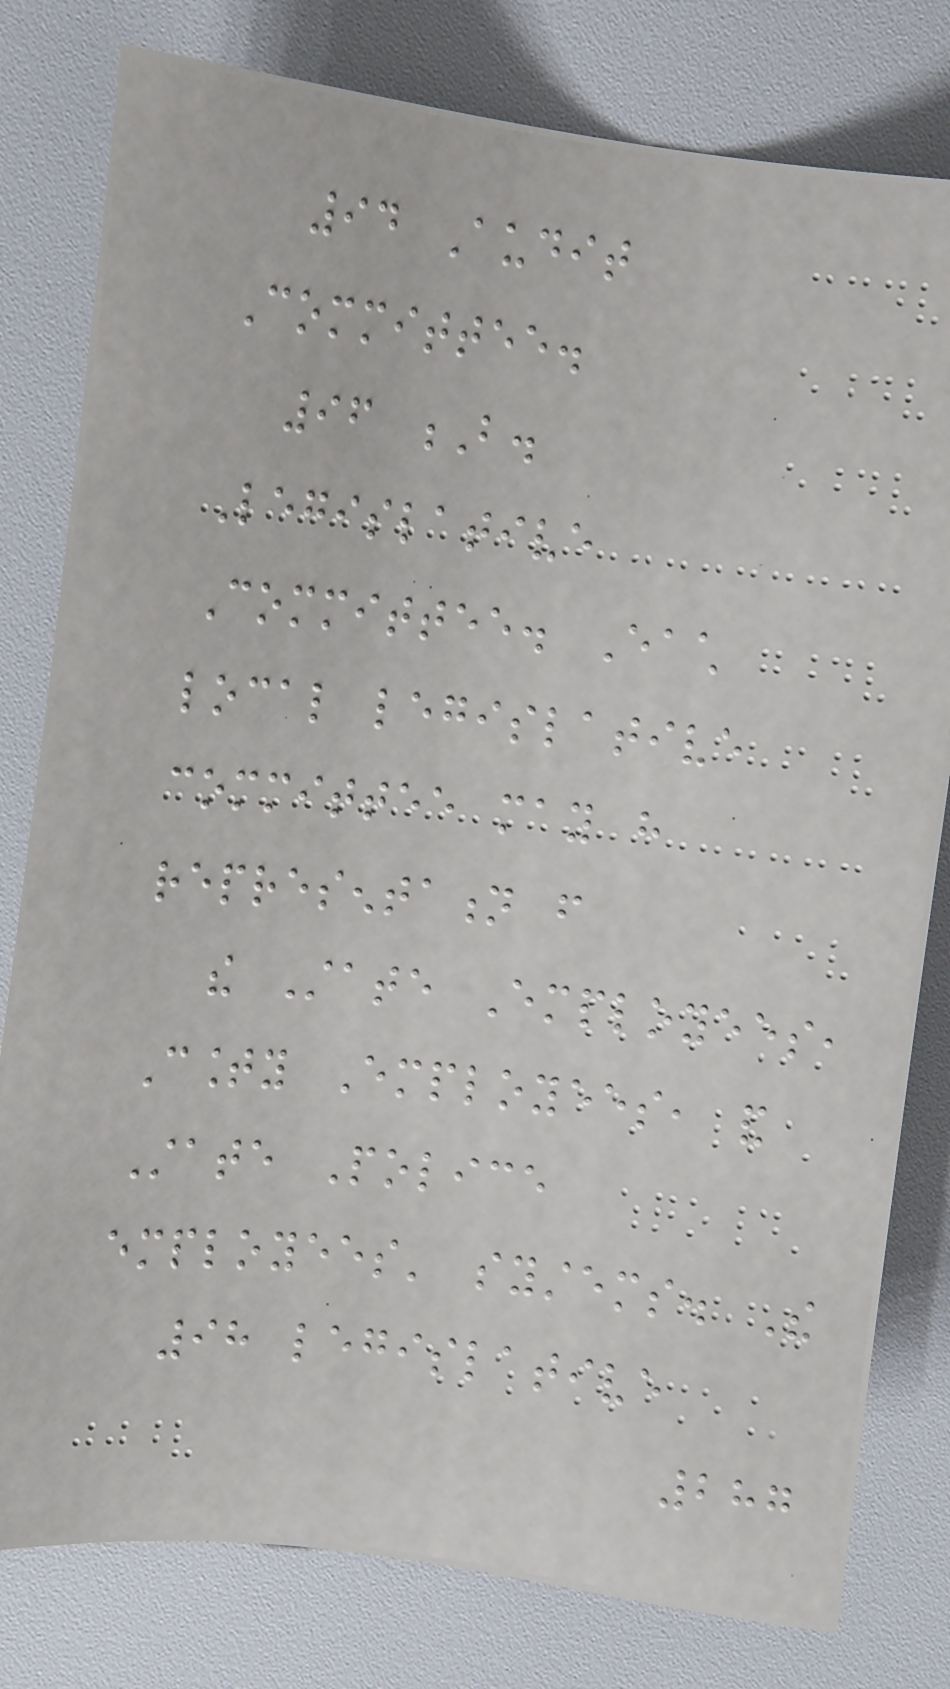94 Audit
Committee.
96 B.
Legislative
Committee. Each
local legislative
committee may have
representation from
the State Employees,
County Employees, and
State Police
employees' systems. The
98 legislative
287
